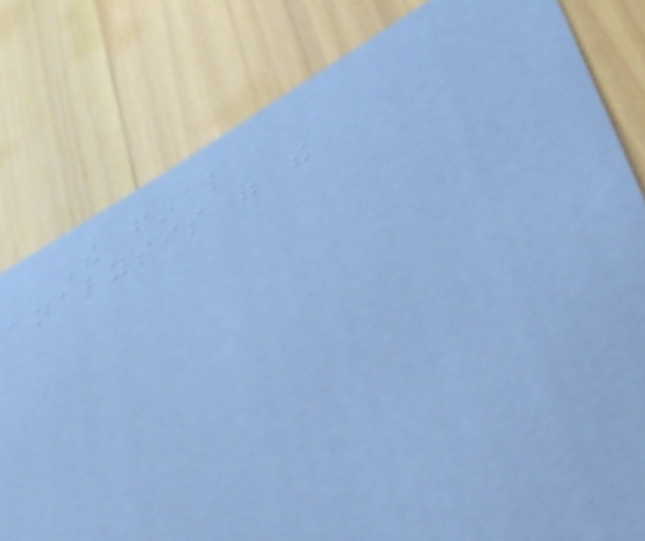The final
analysis of the
